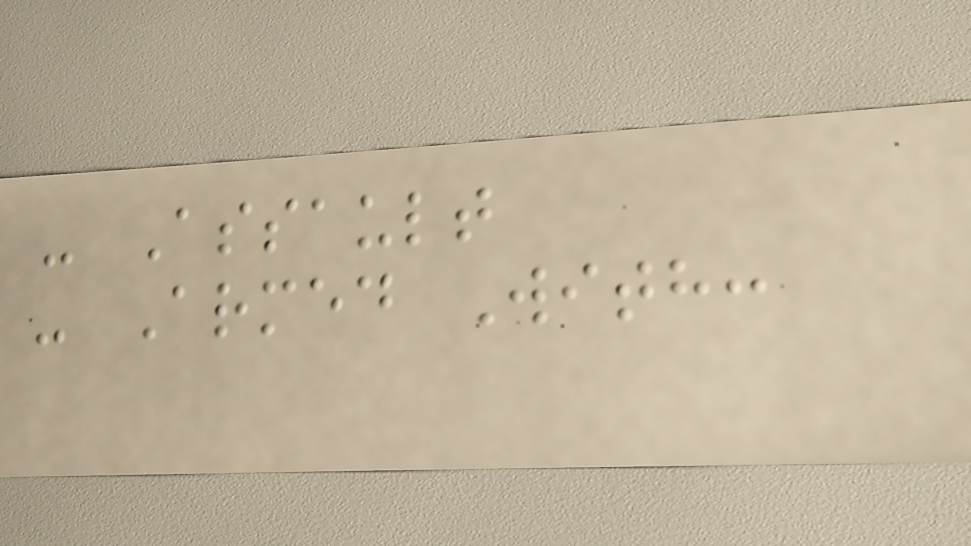- Assault
- Armed With:
